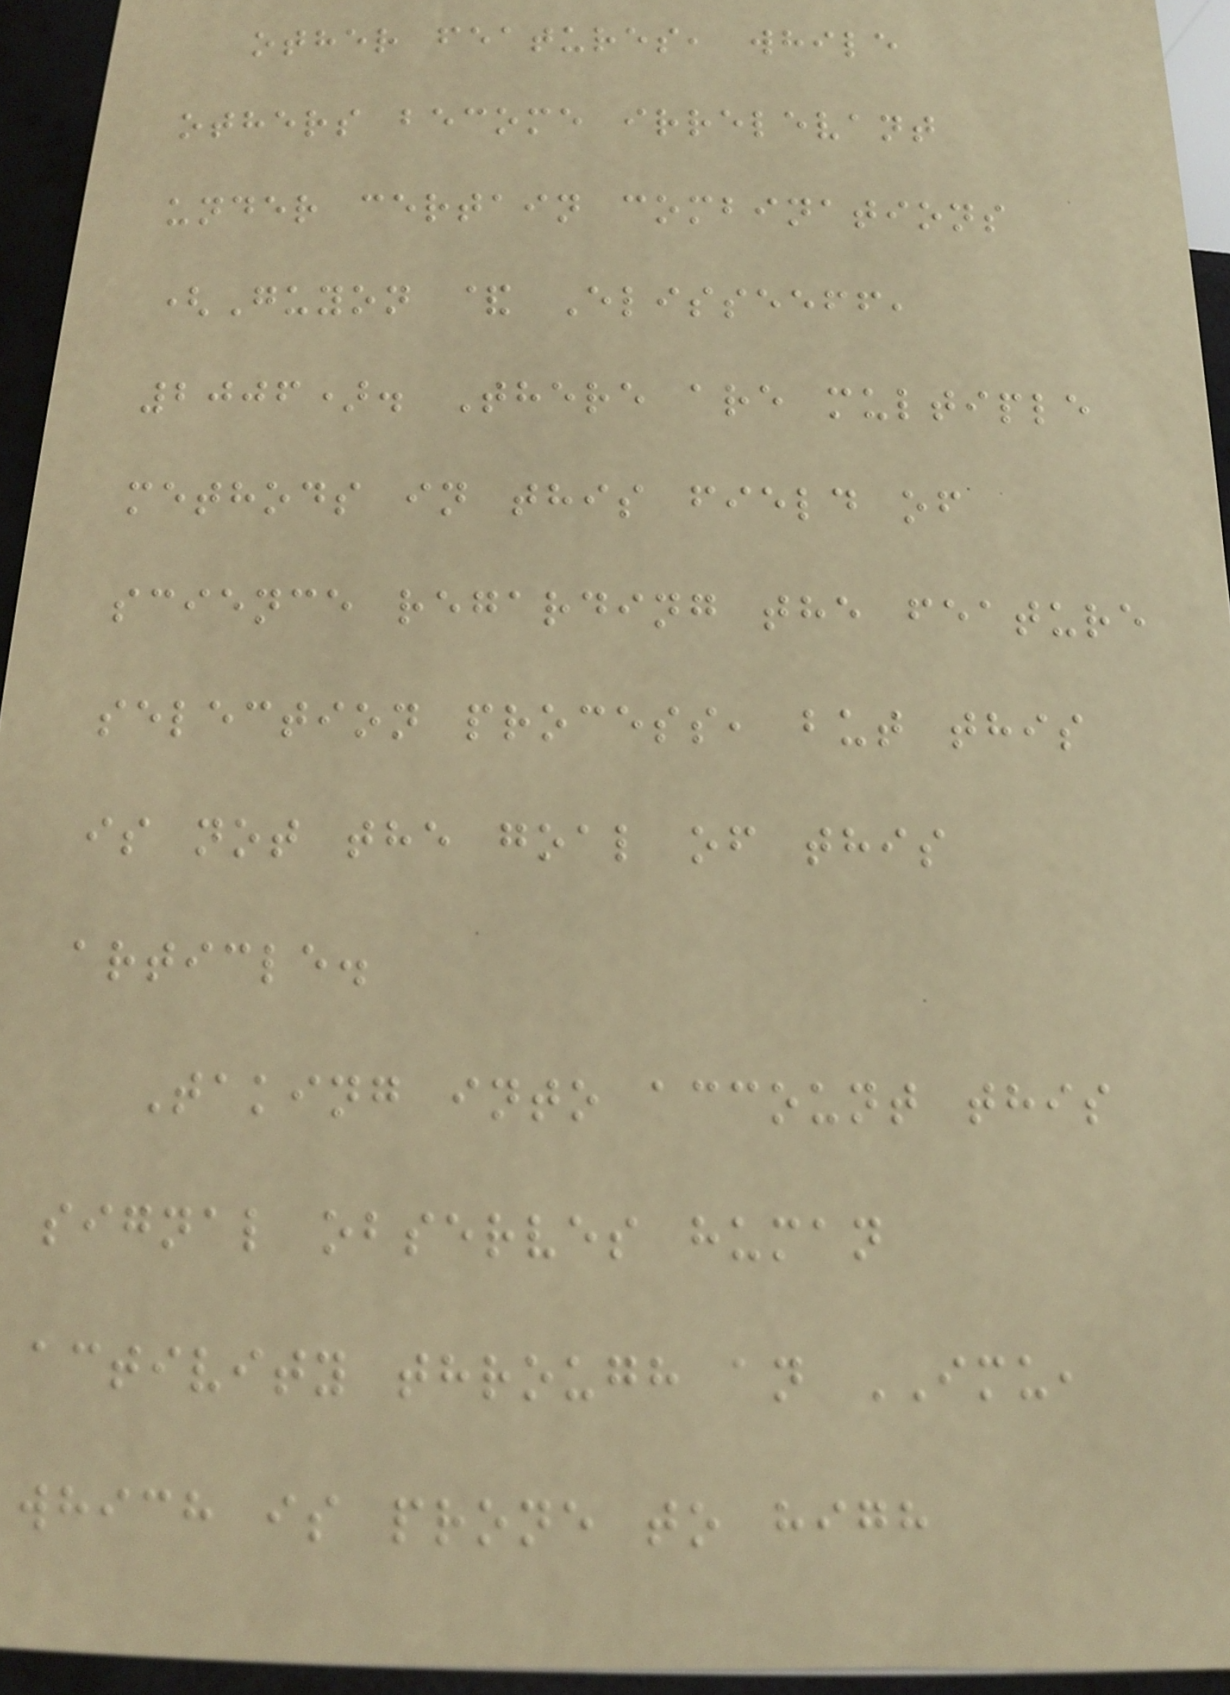other features, while
others become irrelevant
under certain combinations
(Guyon & Elisseeff,
2006). There are multiple
methods in this field of
science regarding the feature
selection process, but this
is not the goal of this
article.
Taking into account this
signal observes human
activity through an IMU,
which is prone to high
